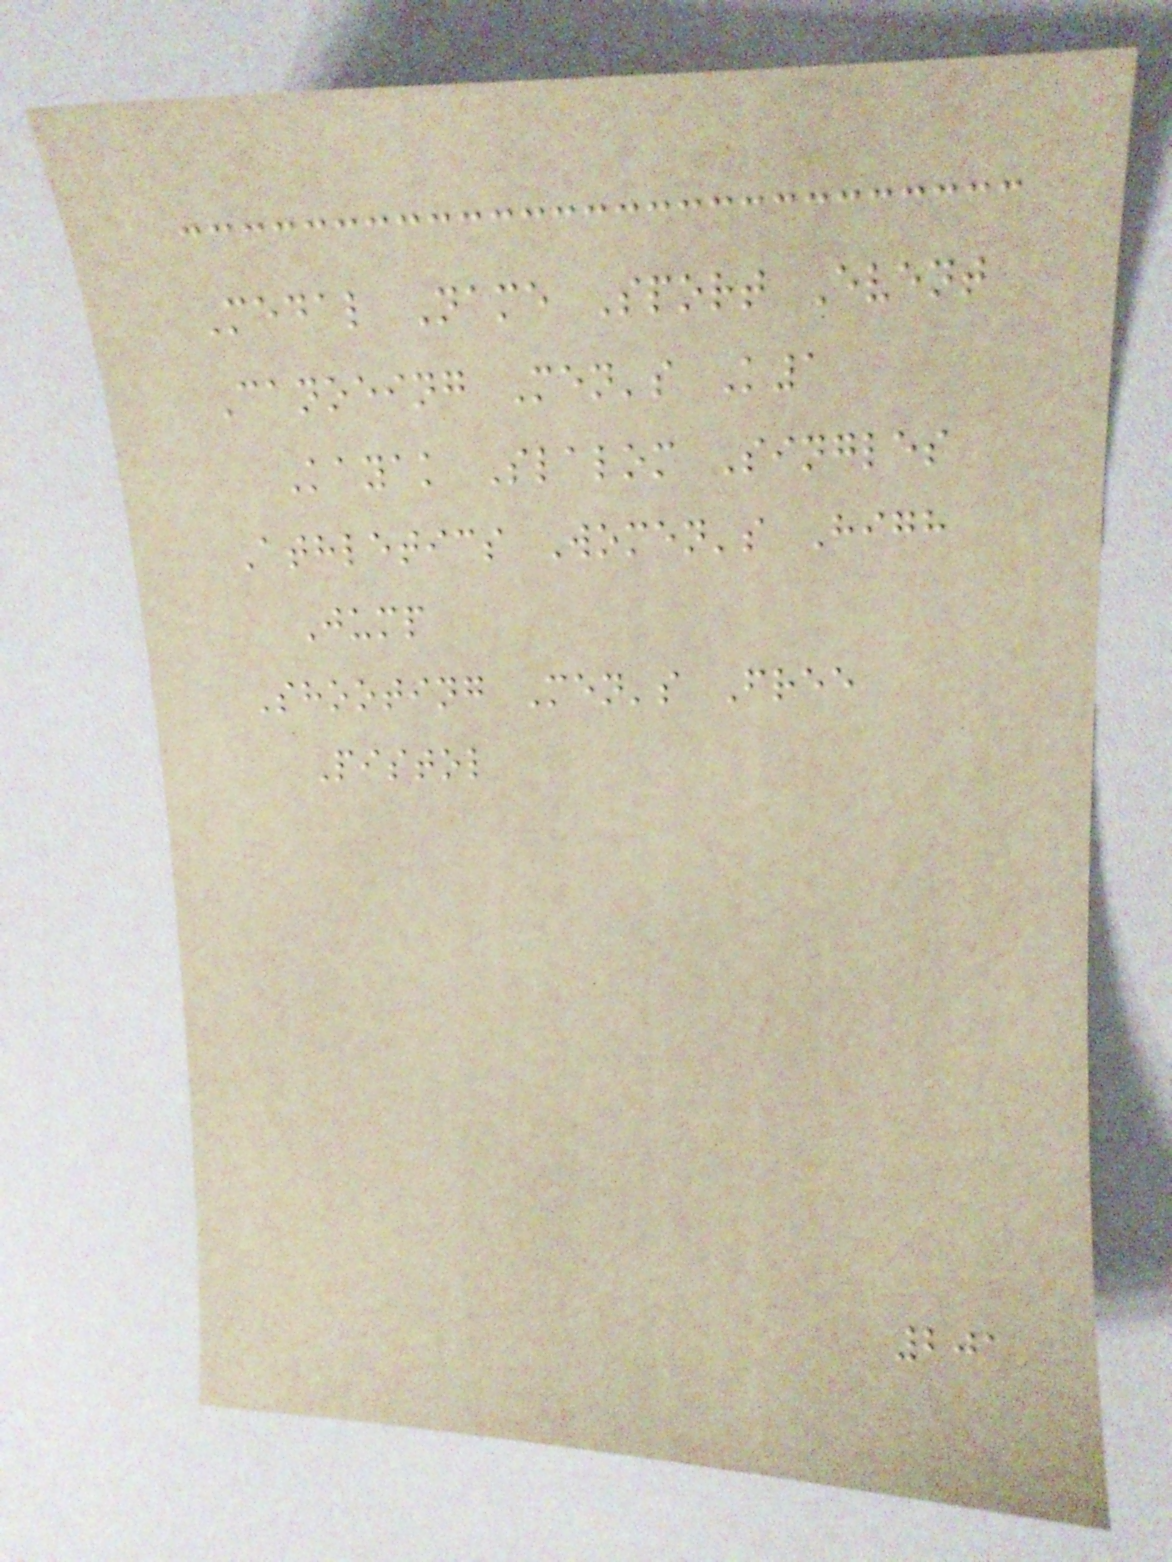Medal Name Sport Event
Canoeing Men's K1
Kayak Slalom Singles
Athletics Women's High
Jump
Shooting Men's Free
Pistol
201
